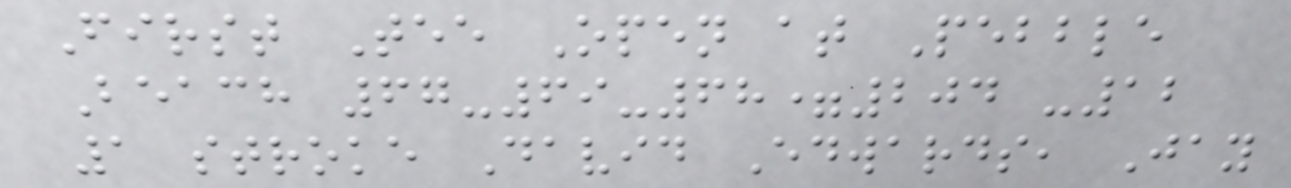First Tee Open at Pebble
Beach 67-69-68=204 -12
1 stroke David Edwards, Jay
